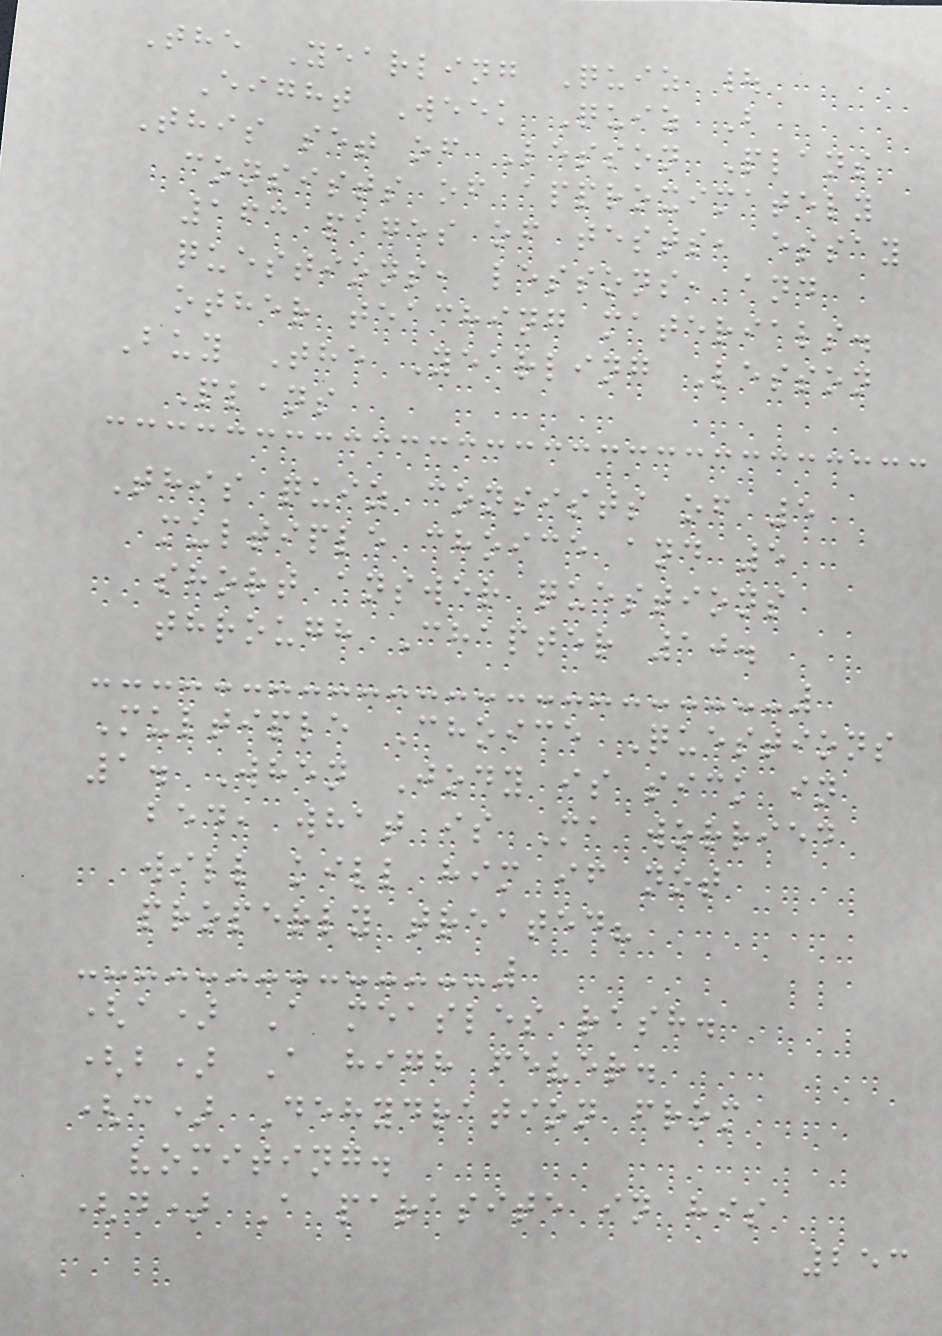The Yearling Quiz |
Eight Week Quiz B
This set of Lesson Plans
consists of approximately
163 pages of tests, essay
questions, lessons, and
other teaching materials.
Buy The Yearling Lesson
Plans
This quiz consists of 5
multiple choice and 5
short answer questions
through Chapter 10.
Multiple Choice Questions
1. When Jody is sick in
bed, what is Ma worried
will kill him if not
properly treated?
(a) A measles rash.
(b) A high fever.
(c) Dehydration from
vomiting.
(d) A parasite in his
253
